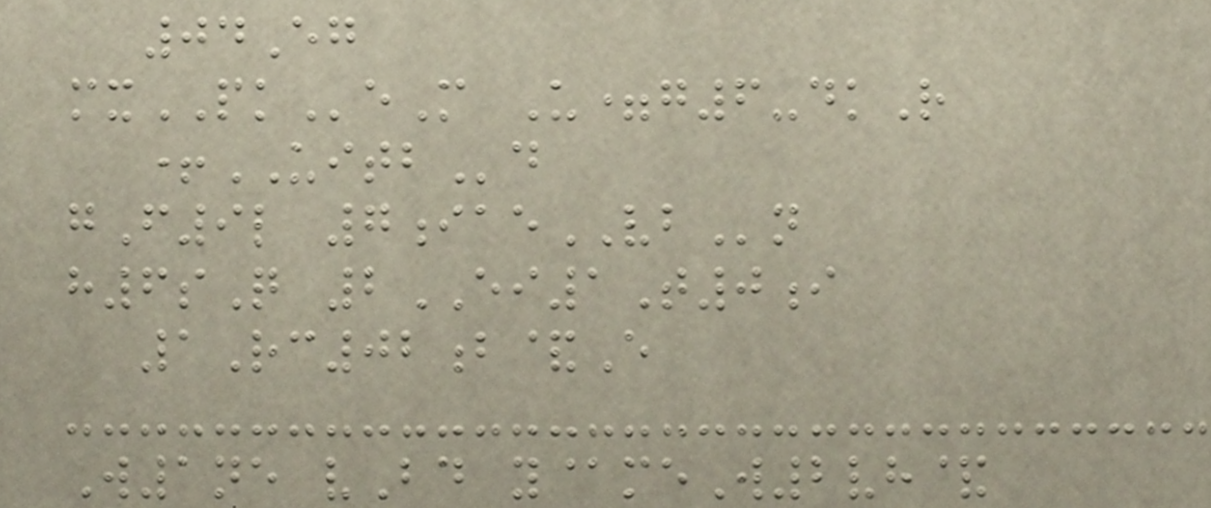04Eg
mxPKeM U=g6-dkR
+UITBd
gF9l 7iaeVBn
h6sQ 2EI1T0i
1Rc02b&E
W1ne vBd y@meW2vh&
